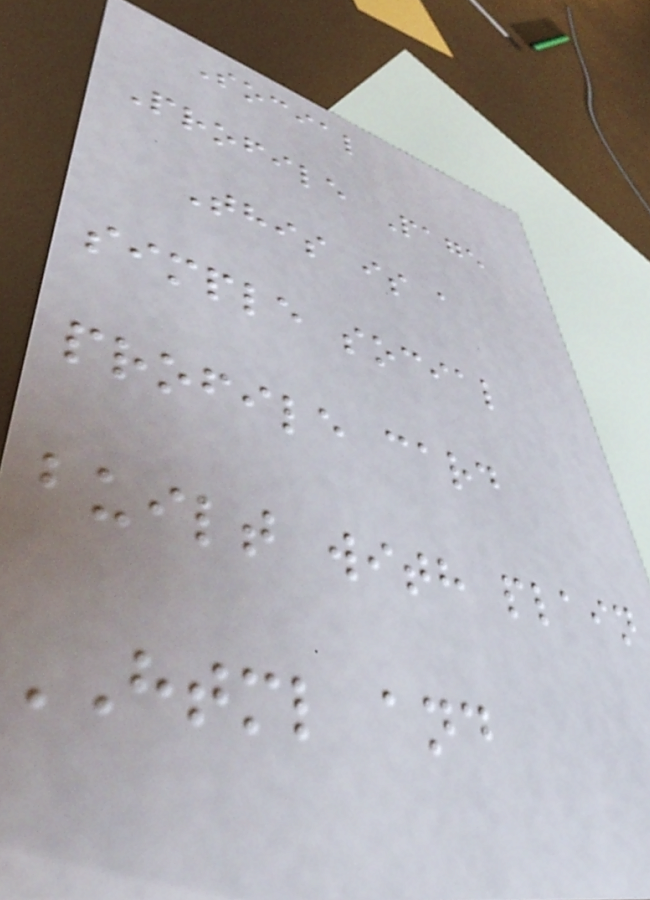Social
Profile Page
This is a
simple social
profile card
built with plain
HTML and
